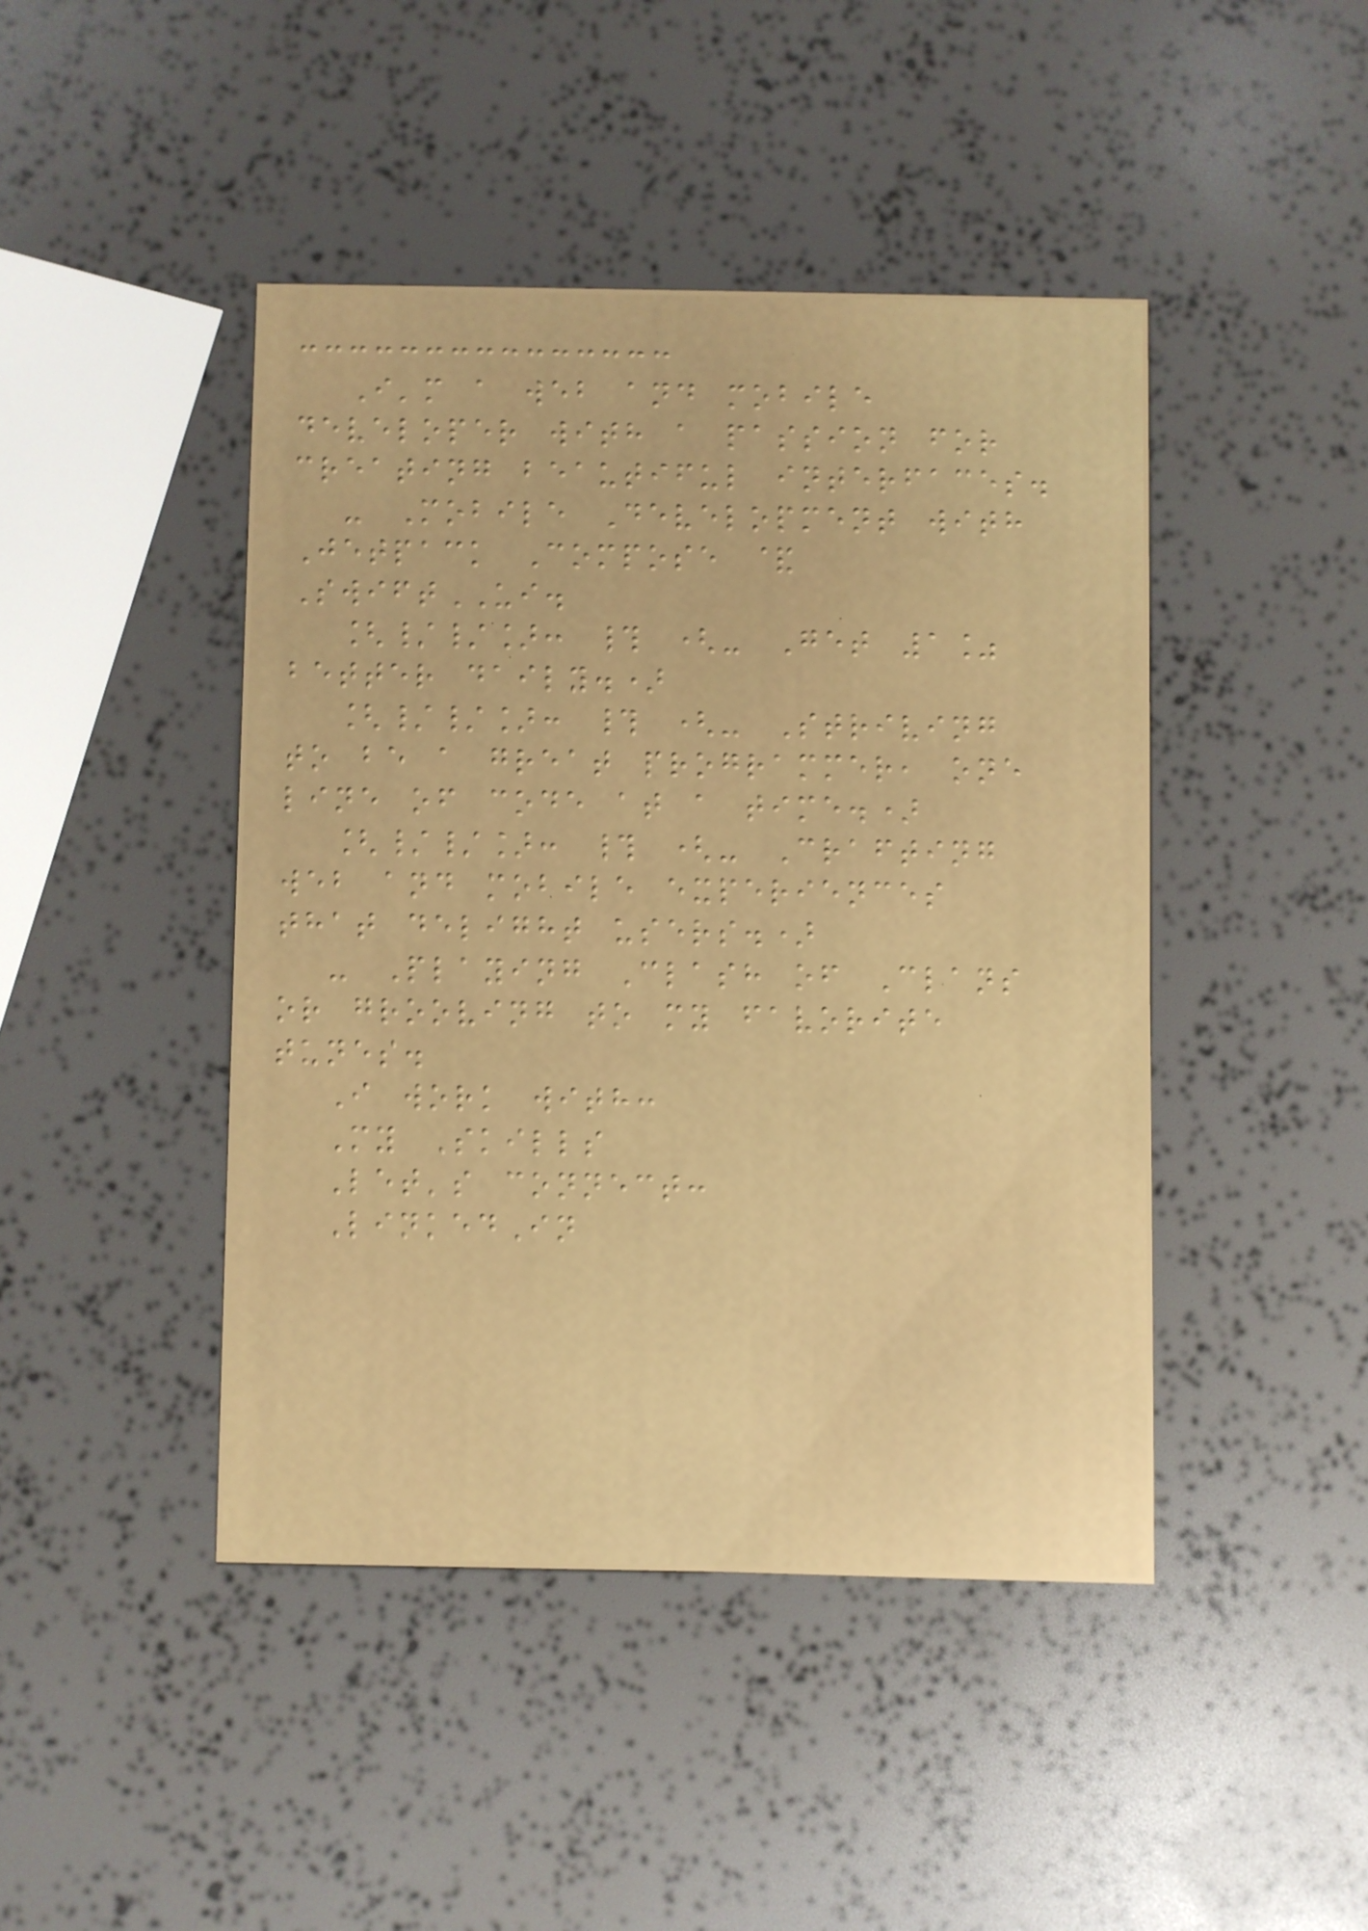I'm a web and mobile
developer with a passion for
creating beautiful interfaces.
- Mobile Development with
Jetpack Compose &
SwiftUI.
[//]: # (- Get 1%
better daily.)
[//]: # (- Striving
to be a great programmer, one
line of code at a time.)
[//]: # (- Crafting
web and mobile experiences
that delight users.)
- Playing Clash of Clans
or grooving to my favorite
tunes.
I work with:
My Skills
Let's connect:
LinkedIn
